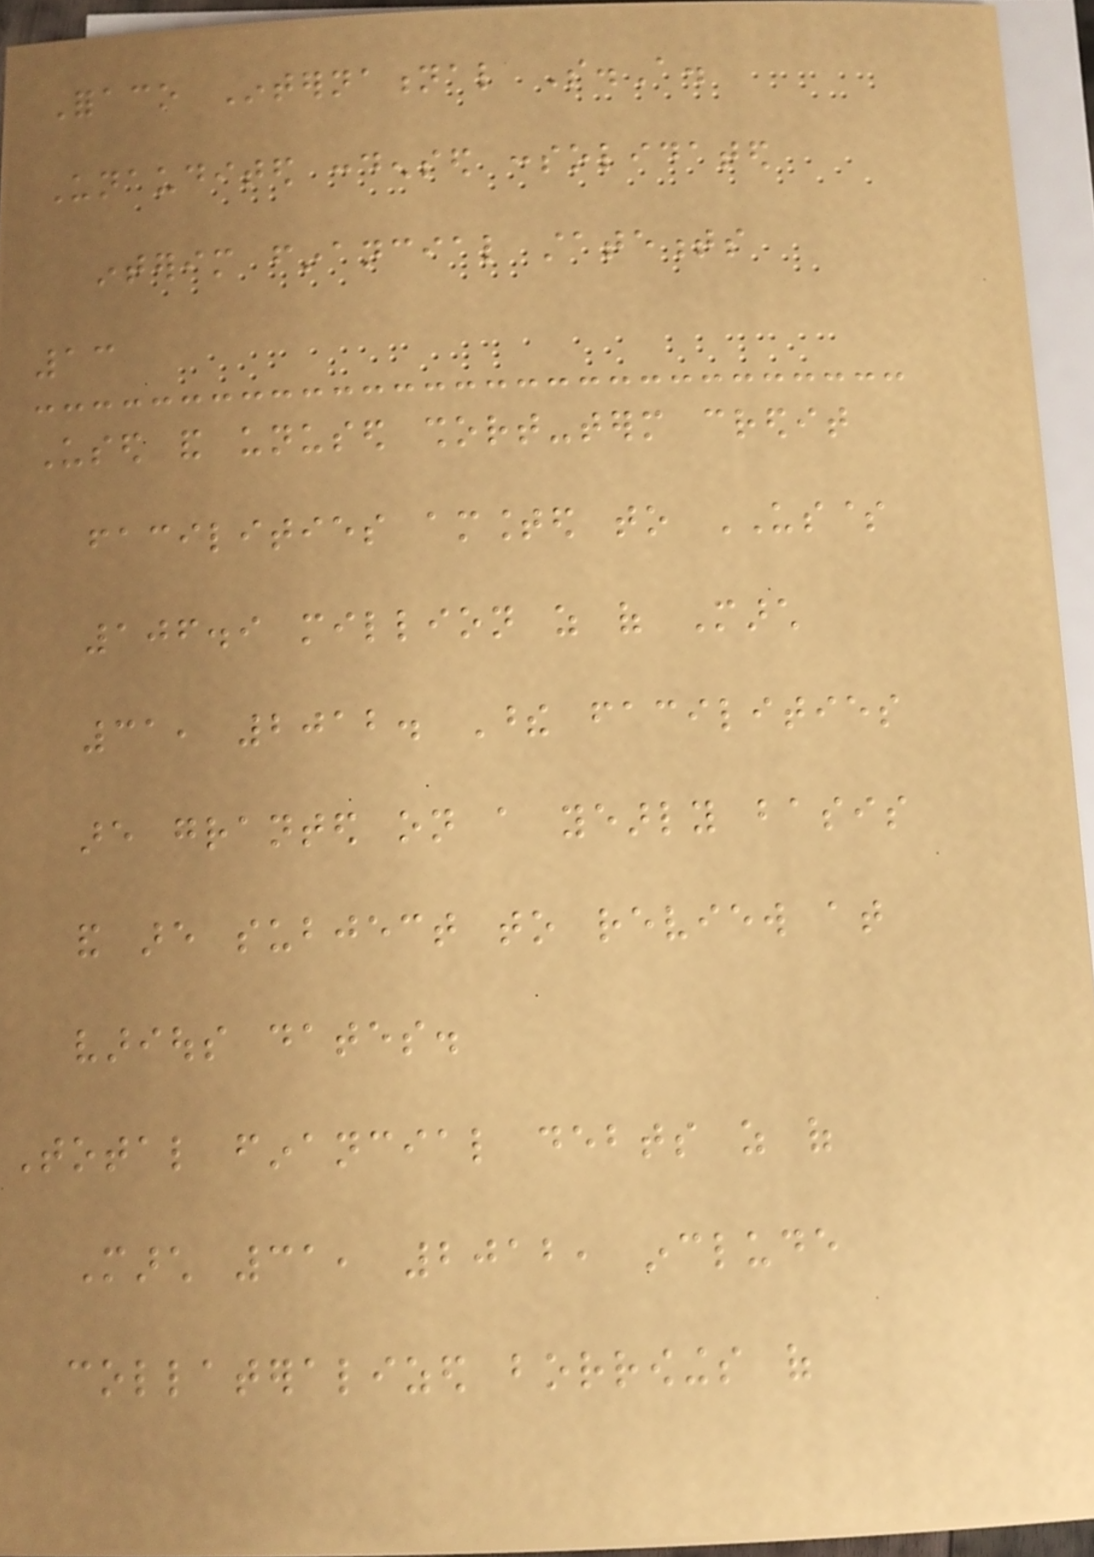Foraco International S.A.
Unaudited condensed consolidated
interim financial statements
13
Used and unused short-term credit
facilities amounted to US$
106.9 million as of March
31, 2012. These facilities
are granted on a yearly basis
and are subject to review at
various dates.
Total financial debts as of
March 31, 2012, include
collateralized borrowings of
